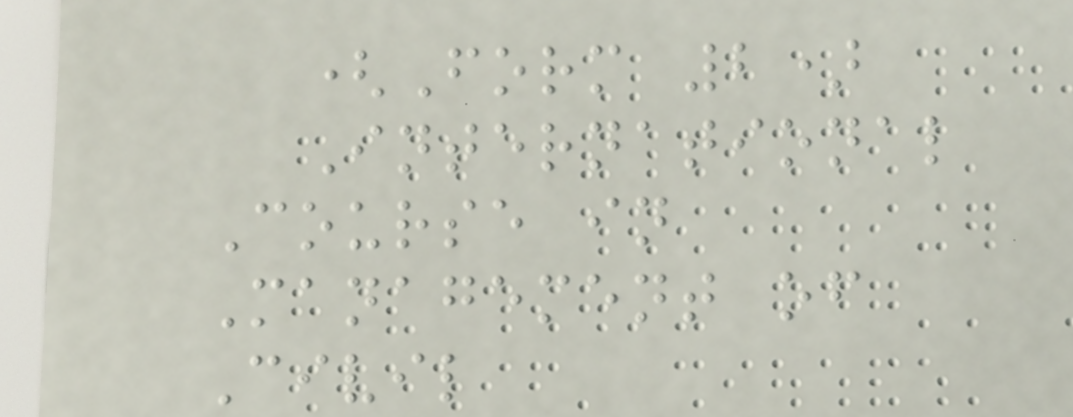(Form 2)
International
Course in
Management of
Civil
